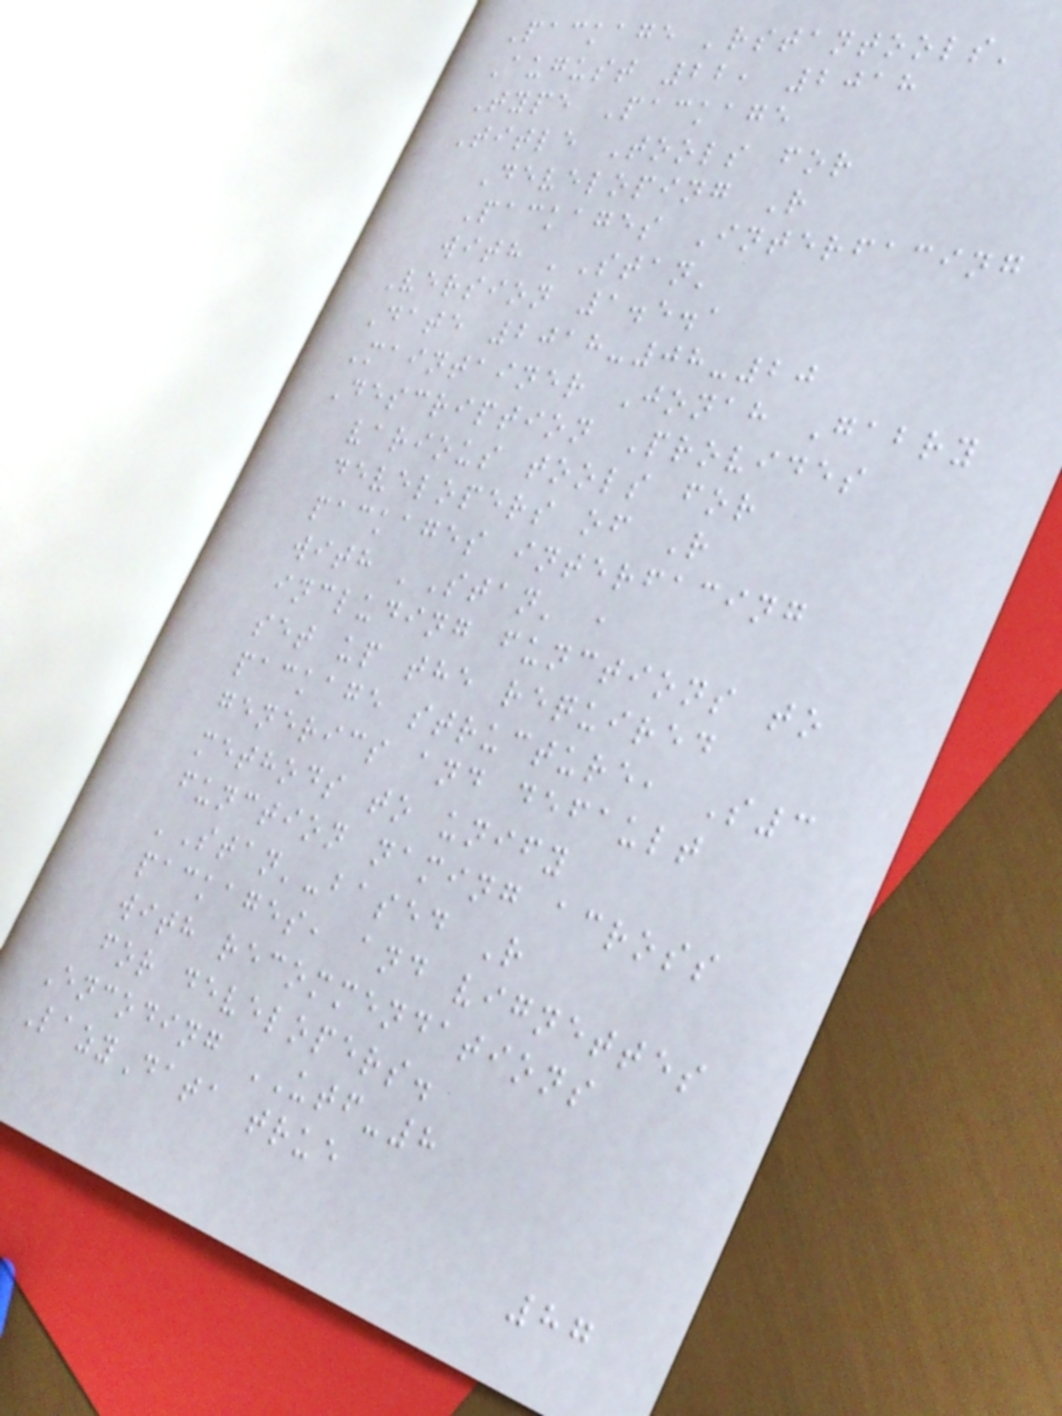Package 'rstantools'
August 22, 2018
Type Package
Title Tools for
Developing R
Packages Interfacing
with 'Stan'
Version 1.5.1
Date 2018-08-20
Maintainer Jonah Gabry
Description Provides
various tools for
developers of R
packages interfacing
with 'Stan' ,
including functions to
set up the required
package structure, S3
generics and default
methods to unify
function naming across
'Stan'-based R
packages, and vignettes
with recommendations
for developers.
Encoding UTF-8
LazyData true
87
